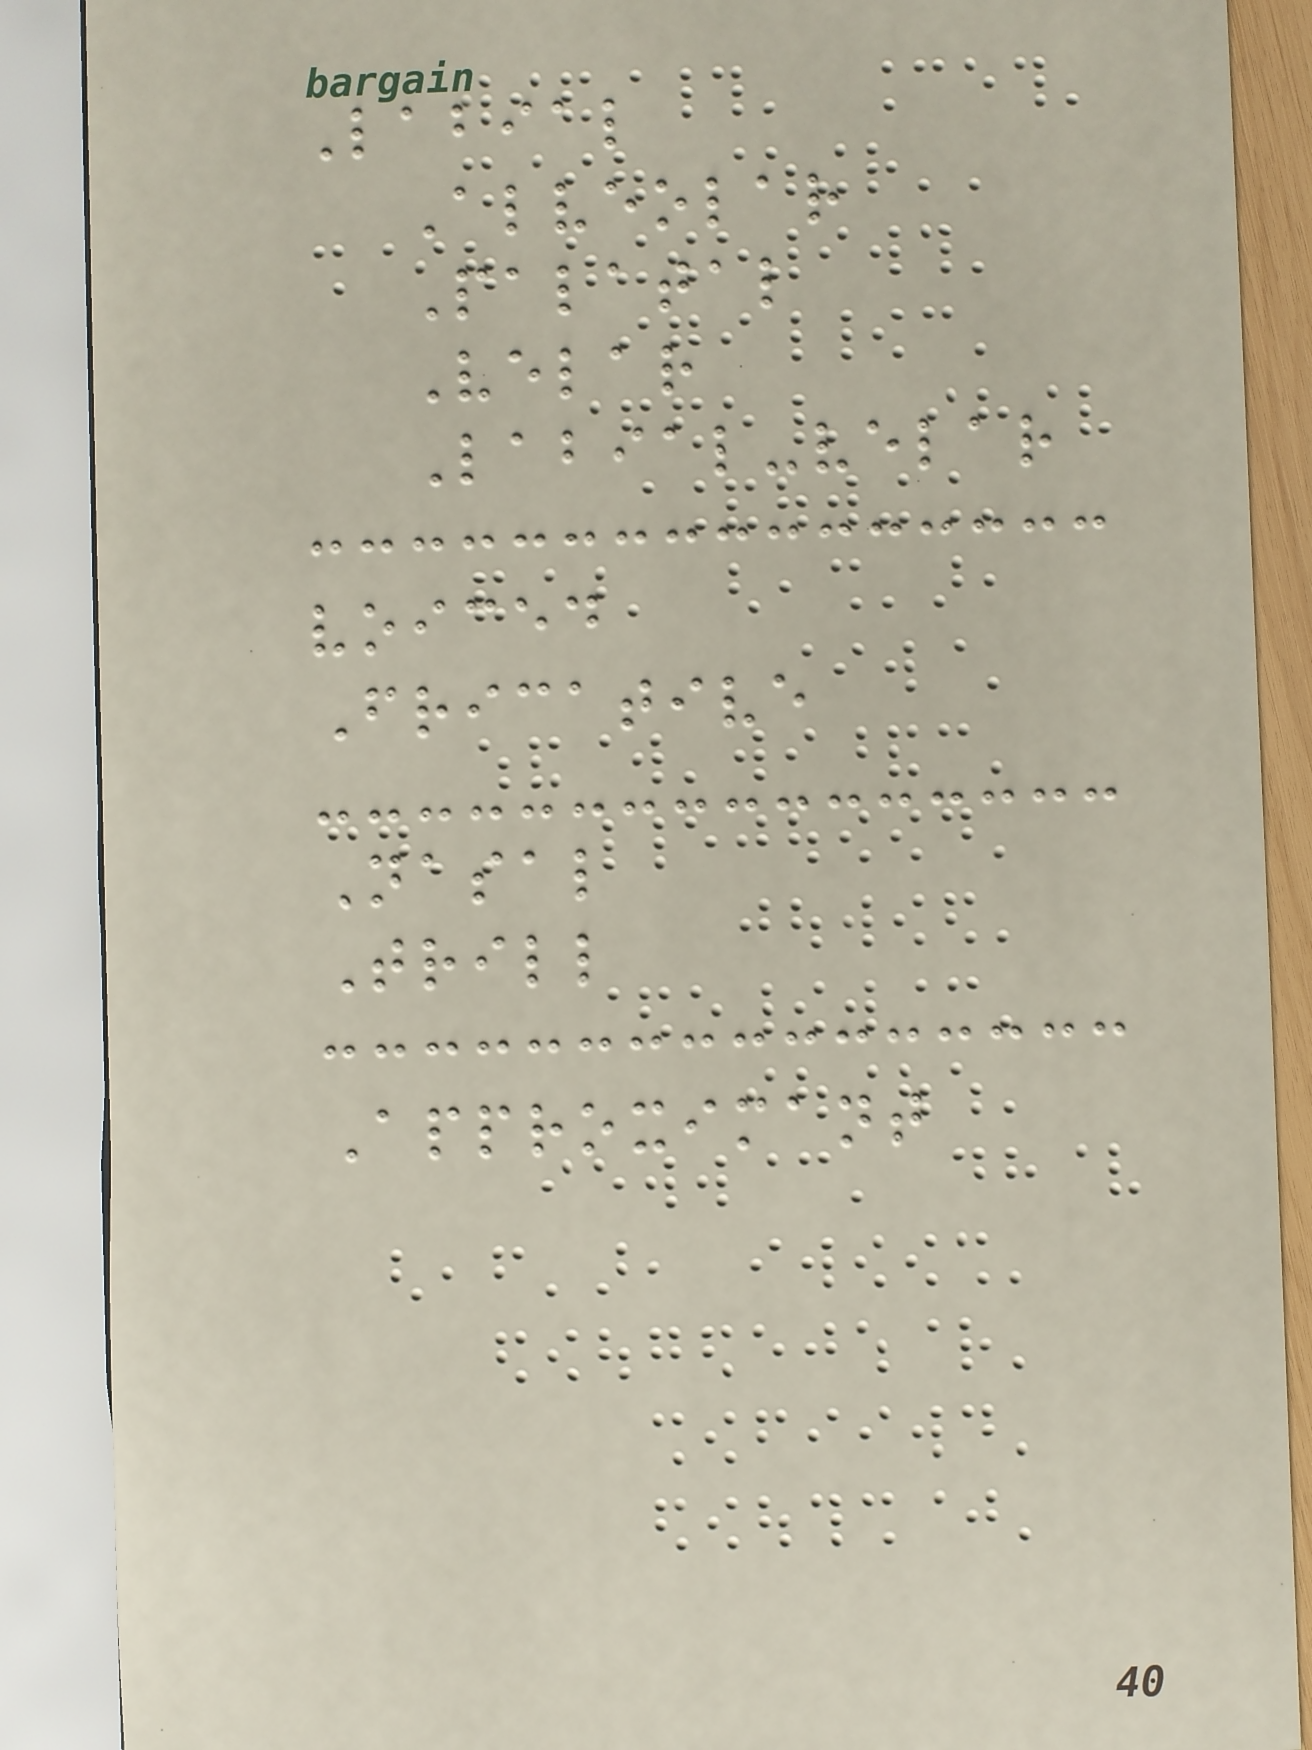Labial
Alveolar
Palatal
Velar
Labial-velar
voiced
Fricative
Nasal
Trill
Approximant
